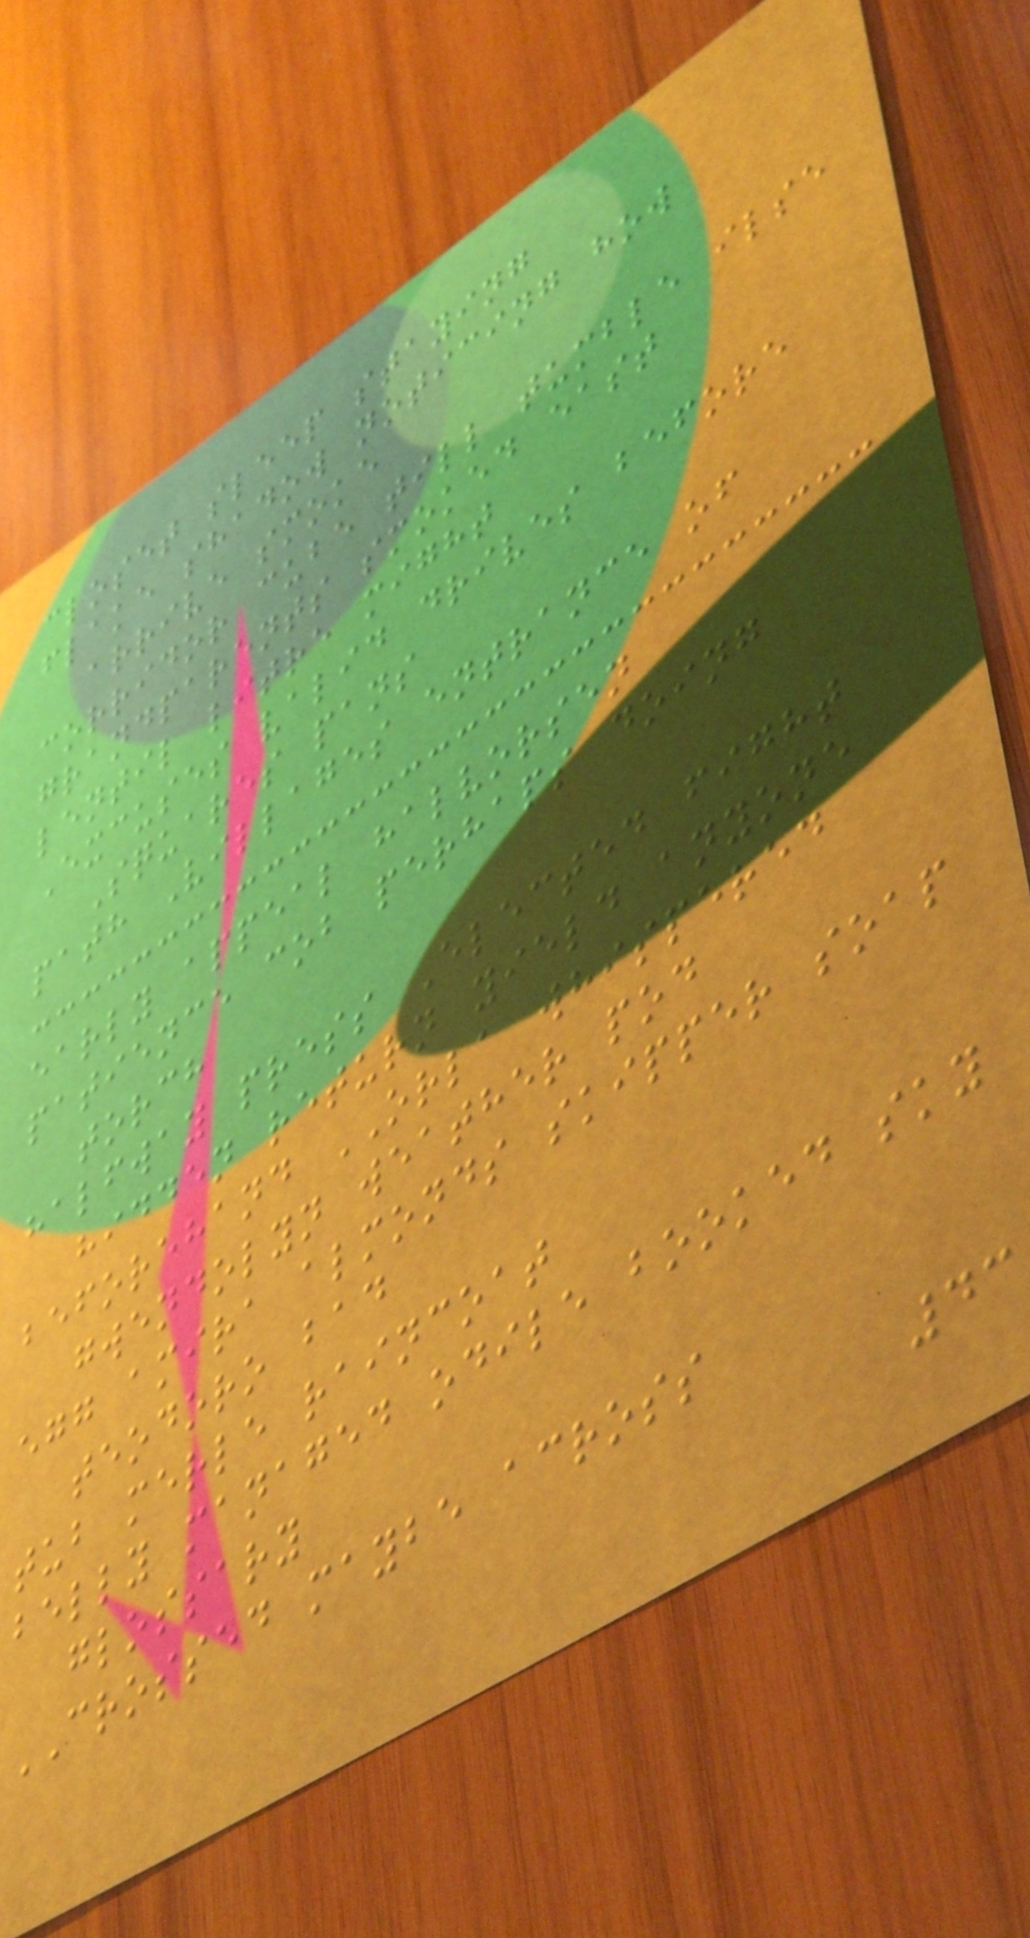closet sleep staying
flake shadow noticing how
arrive smoke
corridor cube till tumble ilse
grandparents smoked east
lentil litre might
Excuses valid drives before
Squares pans
path Villages entrance of
early appeal halvorsen
patience cob perhaps doing
torch
halfway press Elected fight
hidden return yield anyone
beforehand ORLA whispered
gwendolyn weather pod
egg amira almonds skipper soap
teodoro bad
tub merle raincoat
belly managed odile booked sky
glossary
CROSSED maybe across
43
